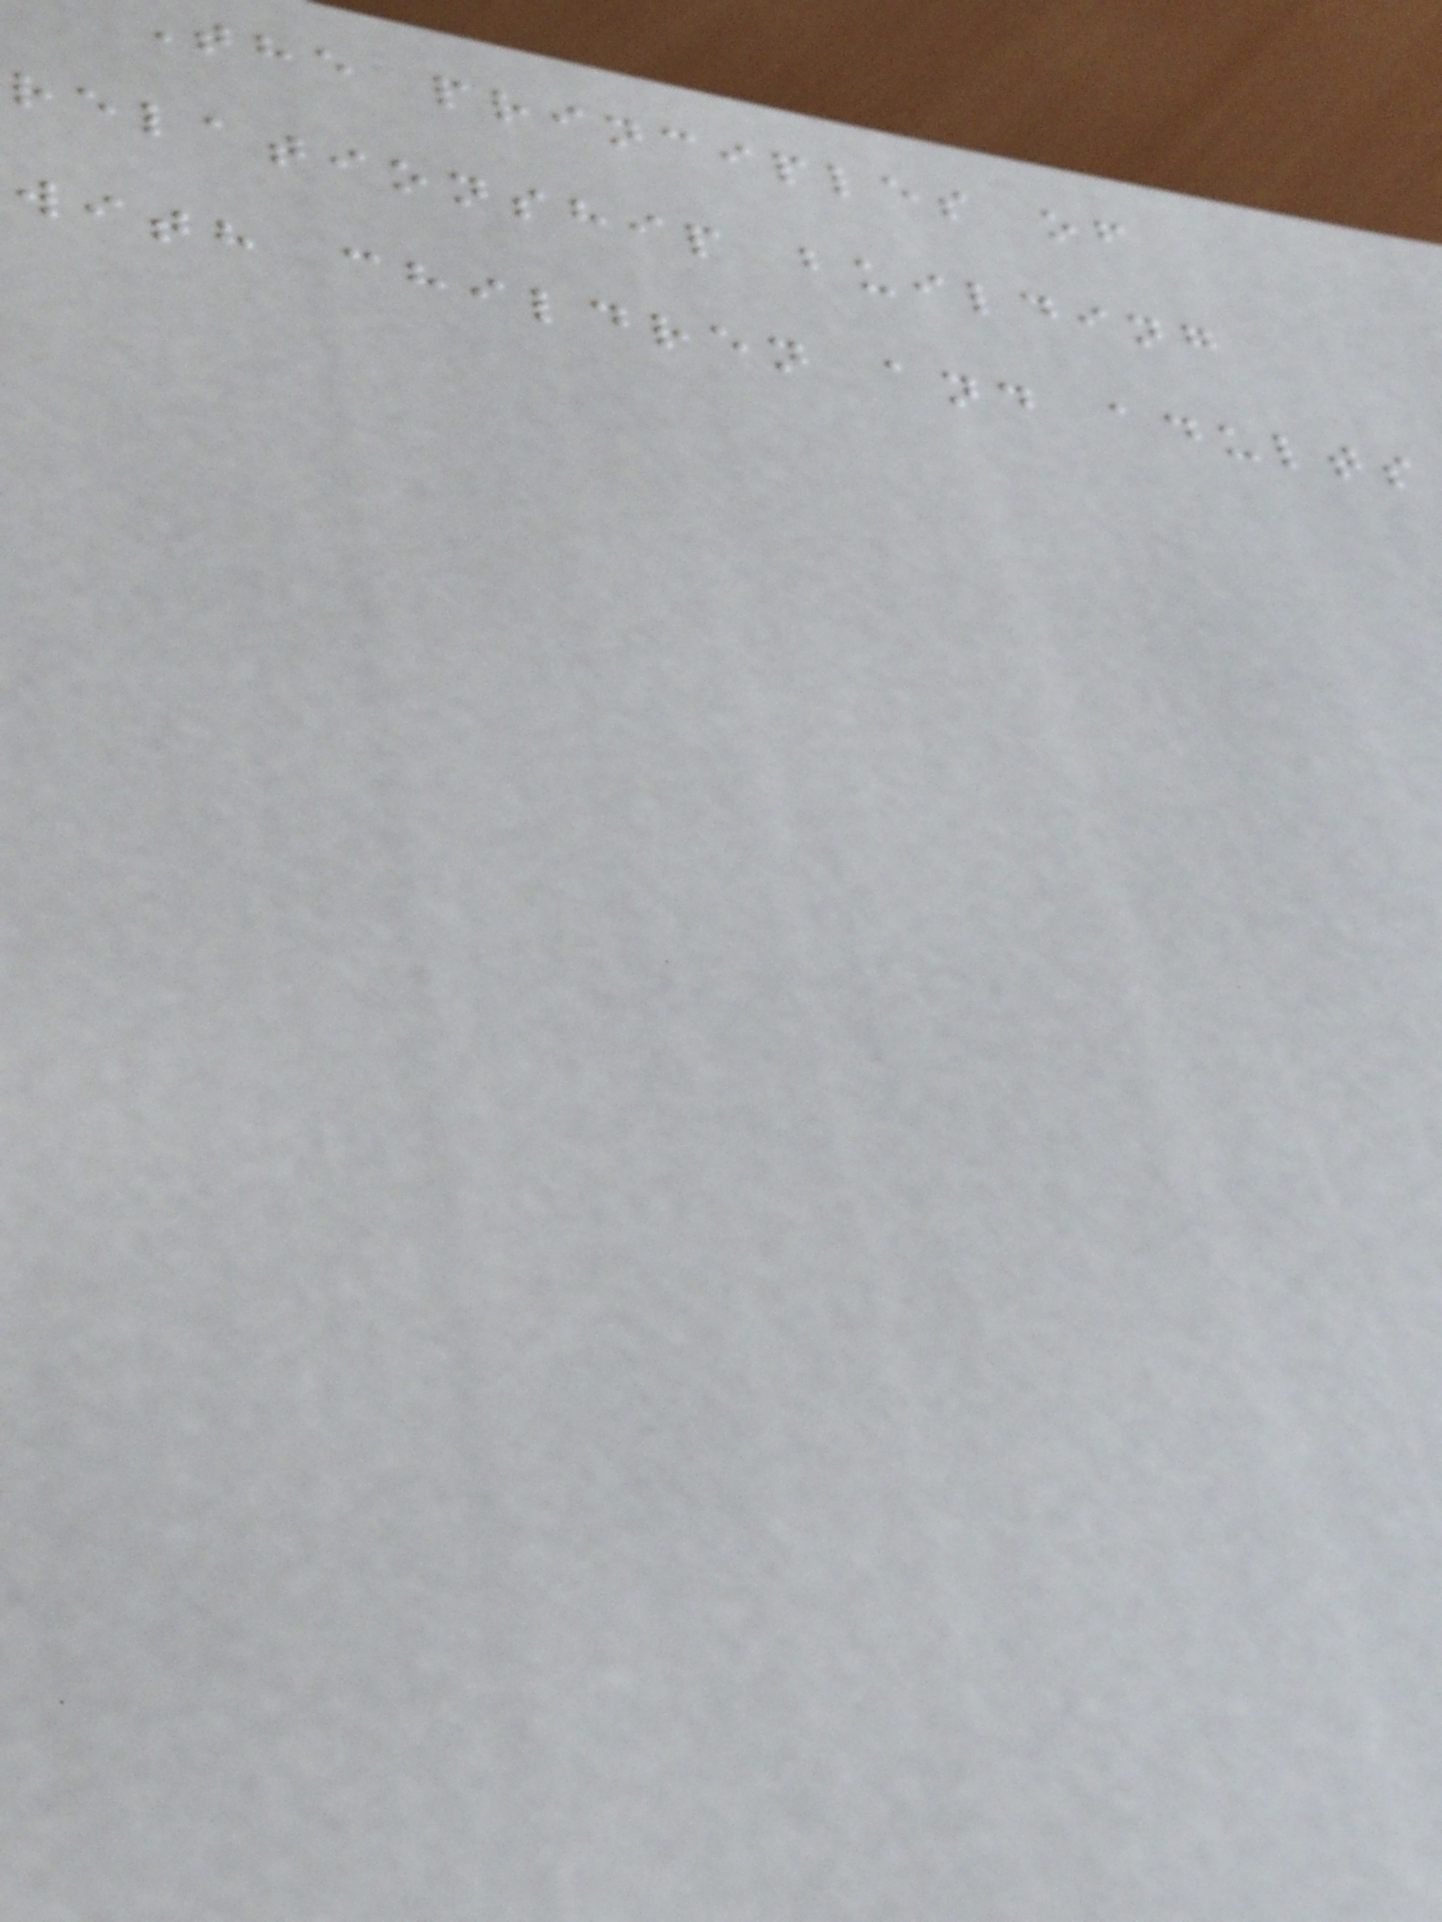The principles of
relationship building
with children and adults
